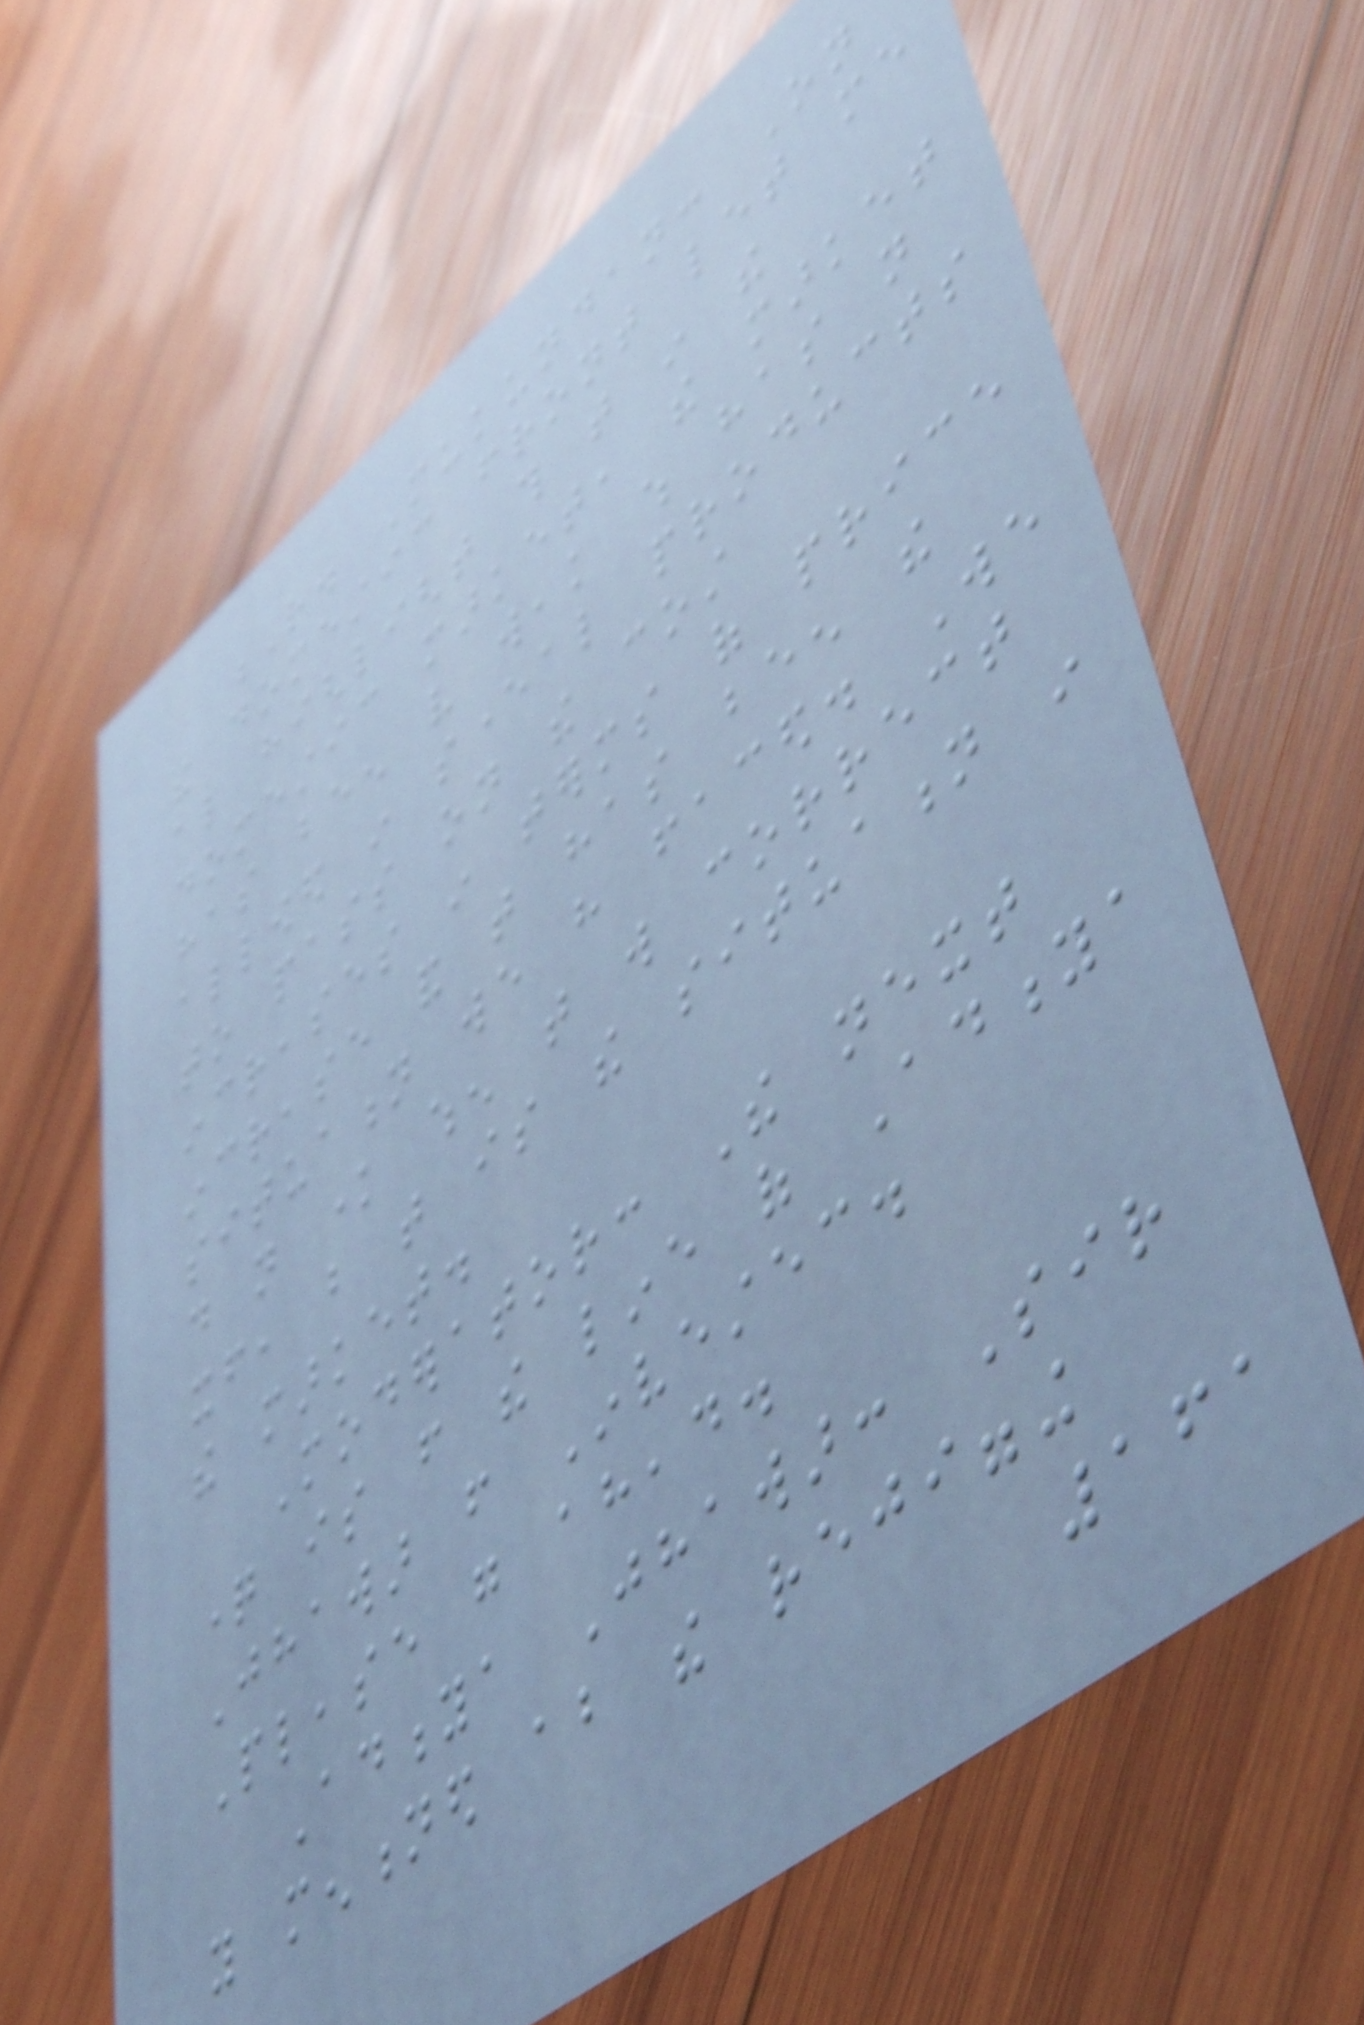R. Mukundan: On
the domestic front let me
also highlight this that in the
domestic market, the market
has been very weak which has not
allowed in several products
to pass on the cost
increases in terms of price
increase and that has been the
situation we have faced. We
do not know when that will correct
itself, but that is the situation in
the market.
Moderator: The next
question is from the line of Aditya
Jhawar from Investec.
Please go ahead.
Aditya Jhawar: Sir
you mentioned about the rejigging
161
